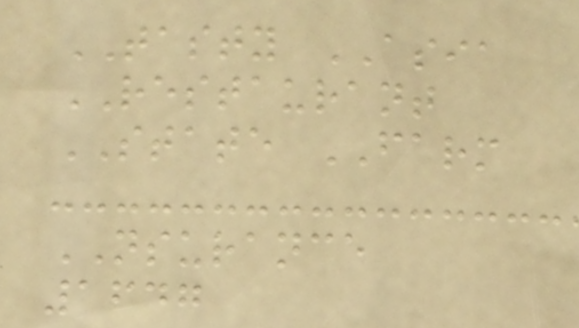TASTY ASIA
RESTAURANT
STATE FARM
NSURANCE
1647
